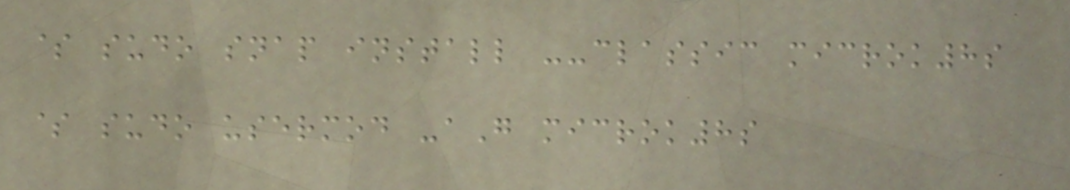$ sudo snap install --classic microk8s
$ sudo usermod -aG microk8s
